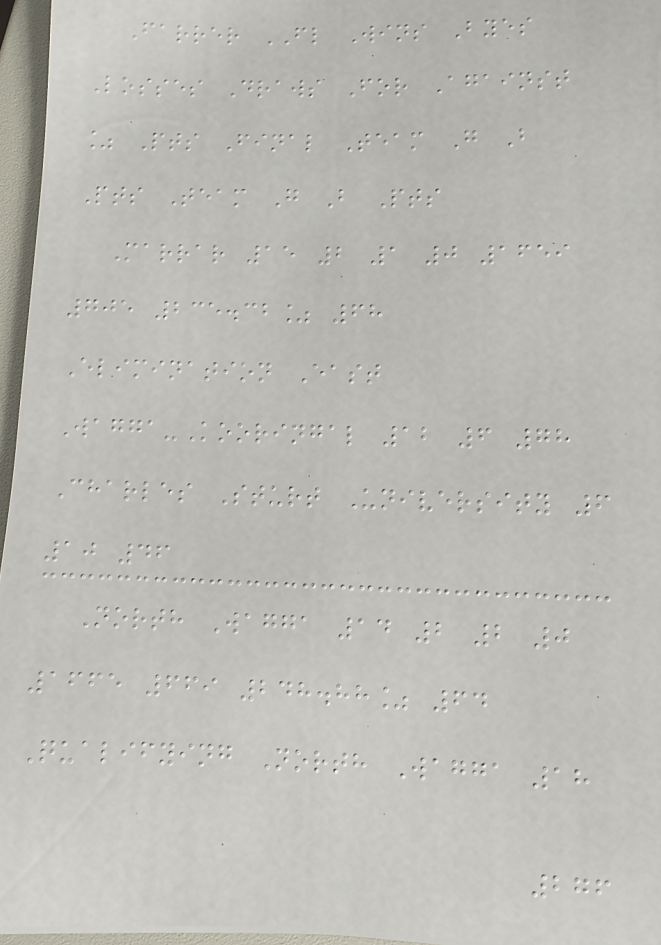Farrer FL Wins Byes
Losses Draws For Against
% Pts Final Team G B
Pts Team G B Pts
Marrar 15 2 1 0 1659
705 235.32% 68
Elimination East
Wagga-Kooringal 12 6 78
Charles Sturt University 6
10 46
North Wagga 14 2 2 0
1665 669 248.88% 64
Qualifying North Wagga 18
276
